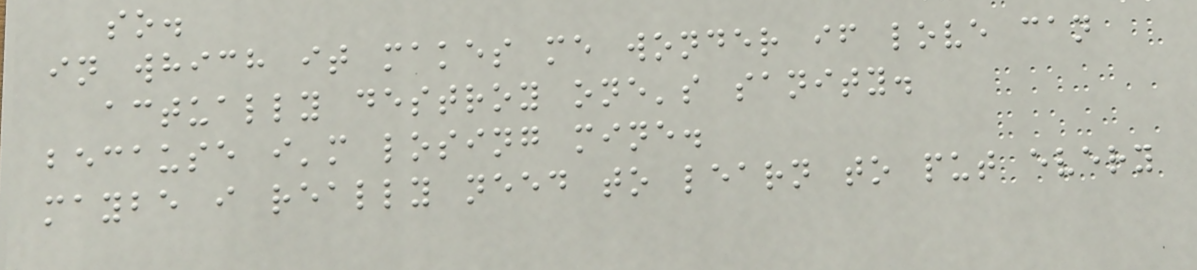so.
in which it makes me wonder if love can
actually destroy one's sanity.
because i'm losing mine.
maybe i really need to learn to put every
